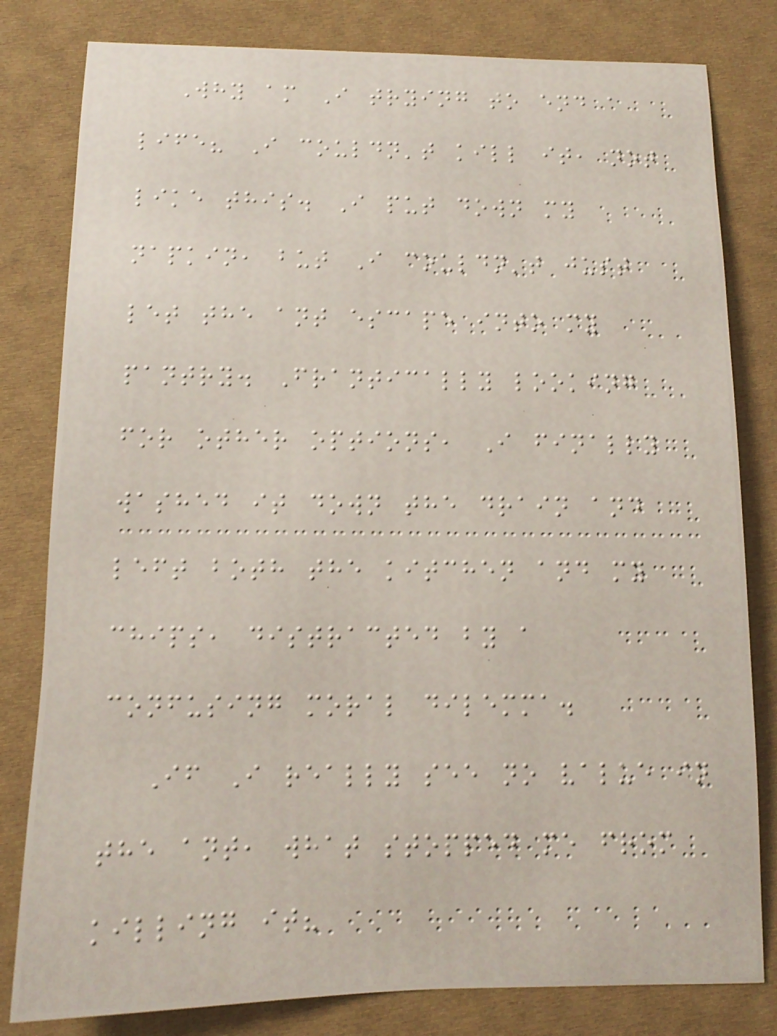Why am I trying to end a
life? I couldn't kill it, not
like this. I put down my
napkin, but I couldn't just
let the ant escape into my
pantry. Frantically looking
for other options, I finally
washed it down the drain and
left both the kitchen and my
chips, distracted by a
confusing moral dilemma.
If I really see no value in
the ant, what stopped me from
killing it?
